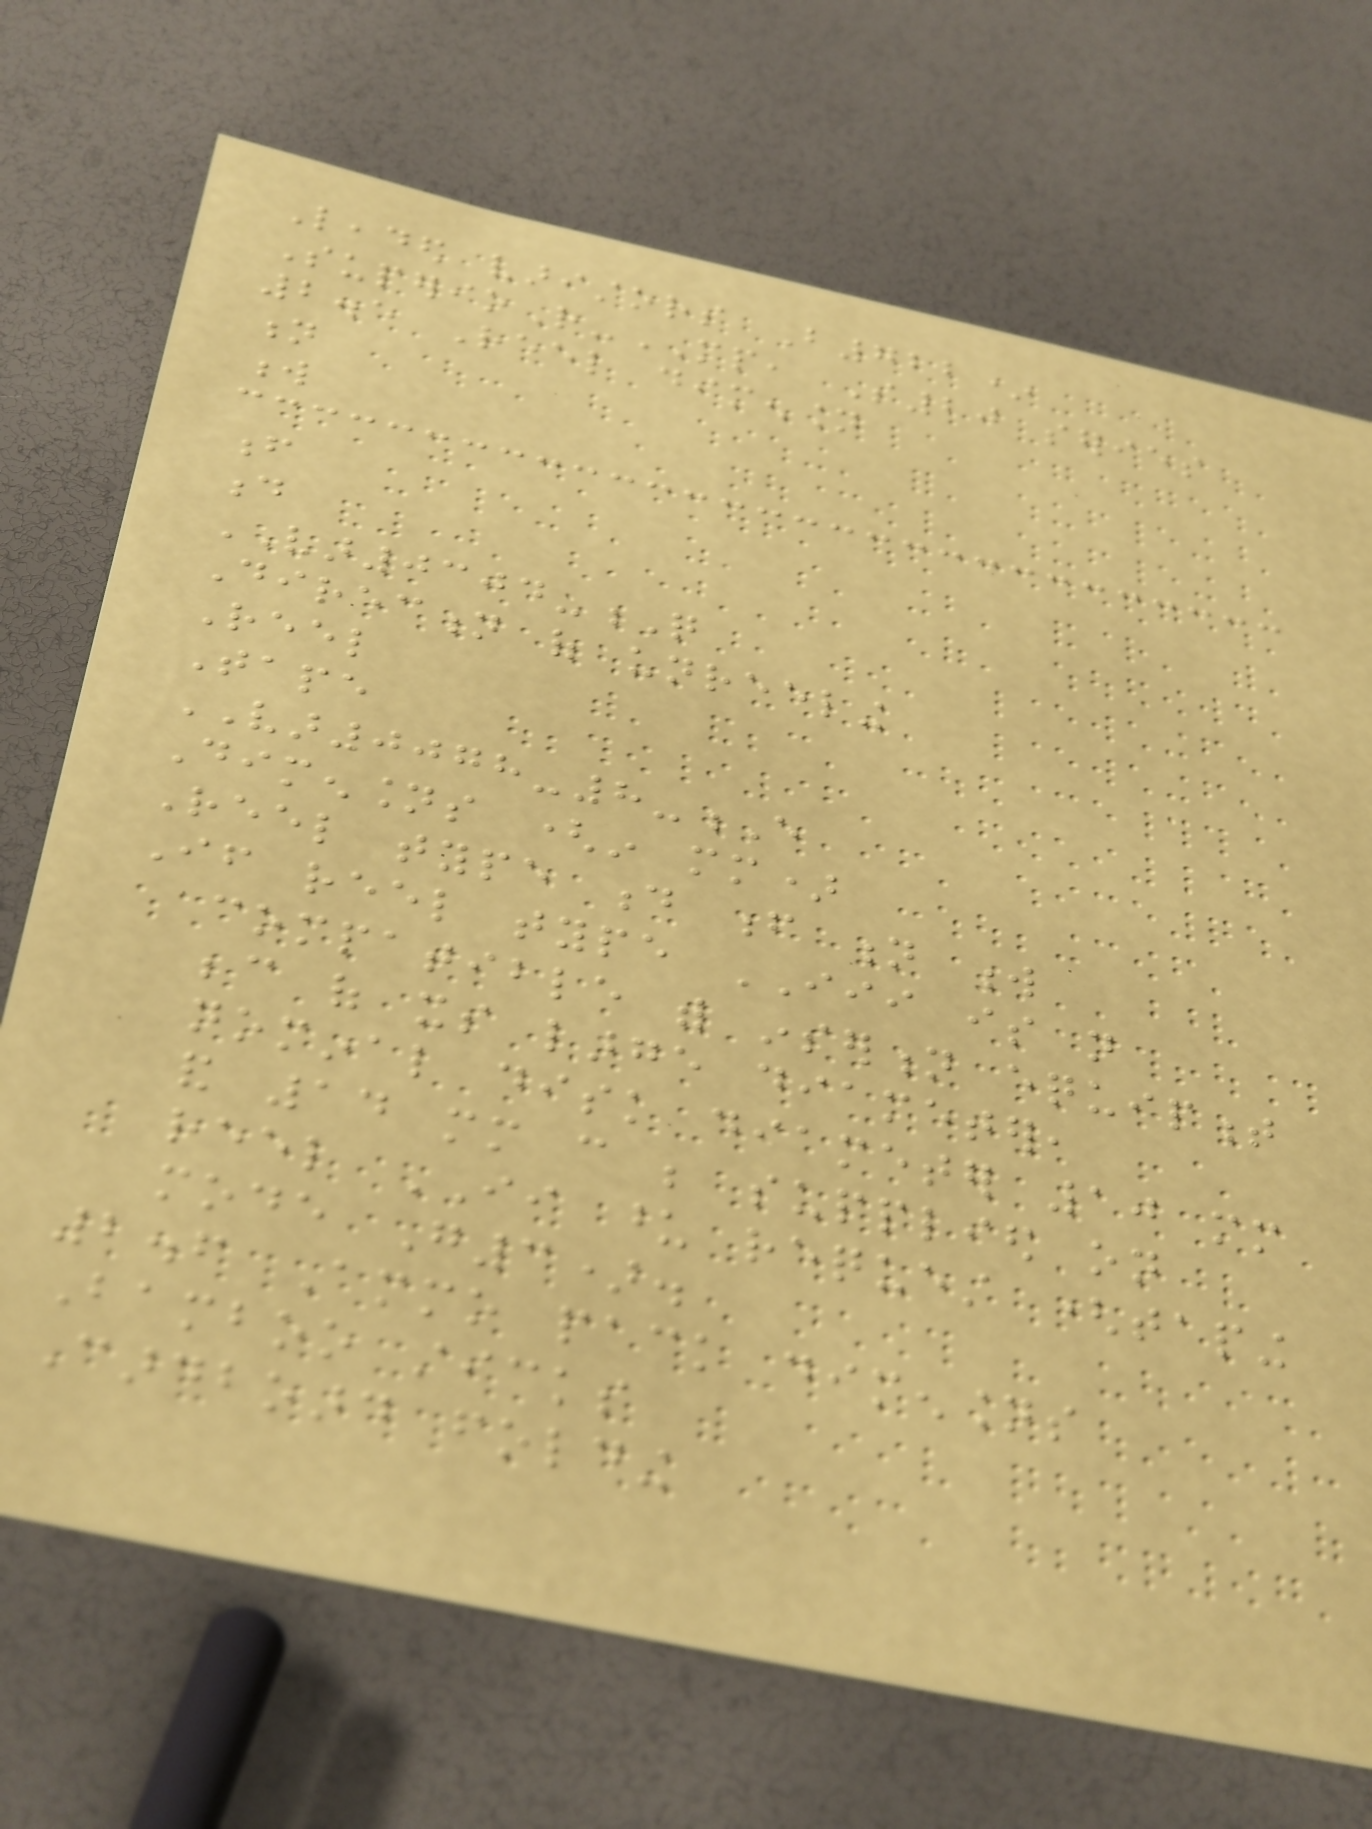Leaded varistors B722*
SuperioR-MP, S20 series
2.5 Reel dimension
n
w
f
d
VAR0304-Q
Direction of unreeling
Reel
Tape
VAR0078-8-E
Dimensions (in mm)
Reel type d f n w
If reel type III is not
compatible with insertion equipment
because of its large diameter,
nominal disk diameter 10 mm
and 14 mm can be supplied on
reel II upon request (taping
mode G3).
2.6 Ammo pack dimensions
Bamboo sticks
Cardboard folding
